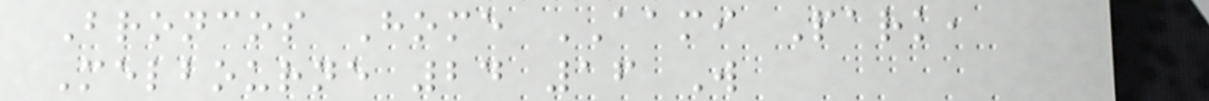Broncos Home AAMI Park,
Melbourne 24 16 W
